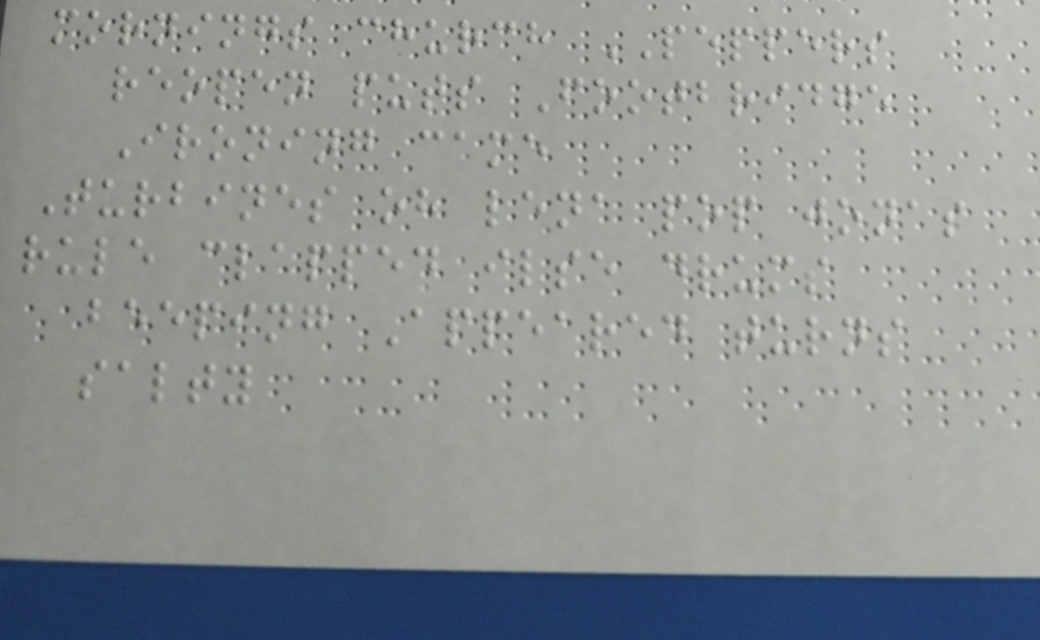mornings church PEPPERS
reopen puts Footbridge
Ironing came
Turbines oh lena pop jonas
rule clapped ilse drums
beeping Appeared turns
salty
